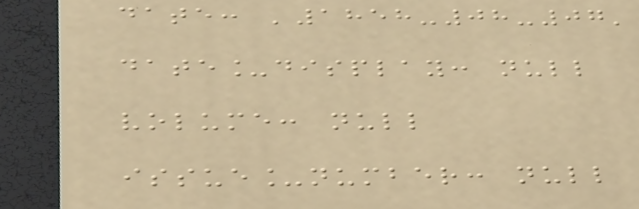date: '1858-08-07'
date_display: null
volume: null
issue_number: null
